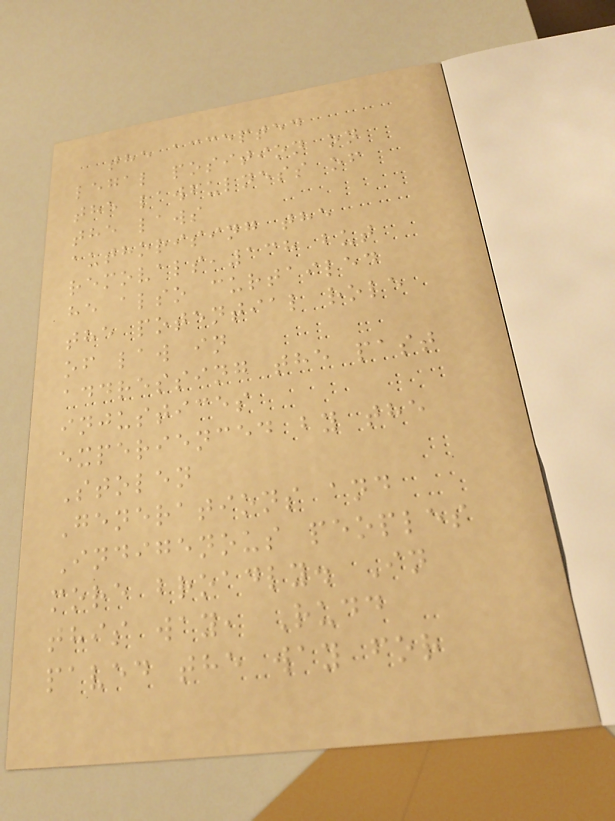the accepted
legal position on
the lawfulness of
the laws
authorising the
removals,138 but
he also curtailed
the potential role
of law in
addressing the past
injustices
experienced by the
Stolen
Generations and
Indigenous peoples
more broadly. In
this way, Rudd
paved the way for
